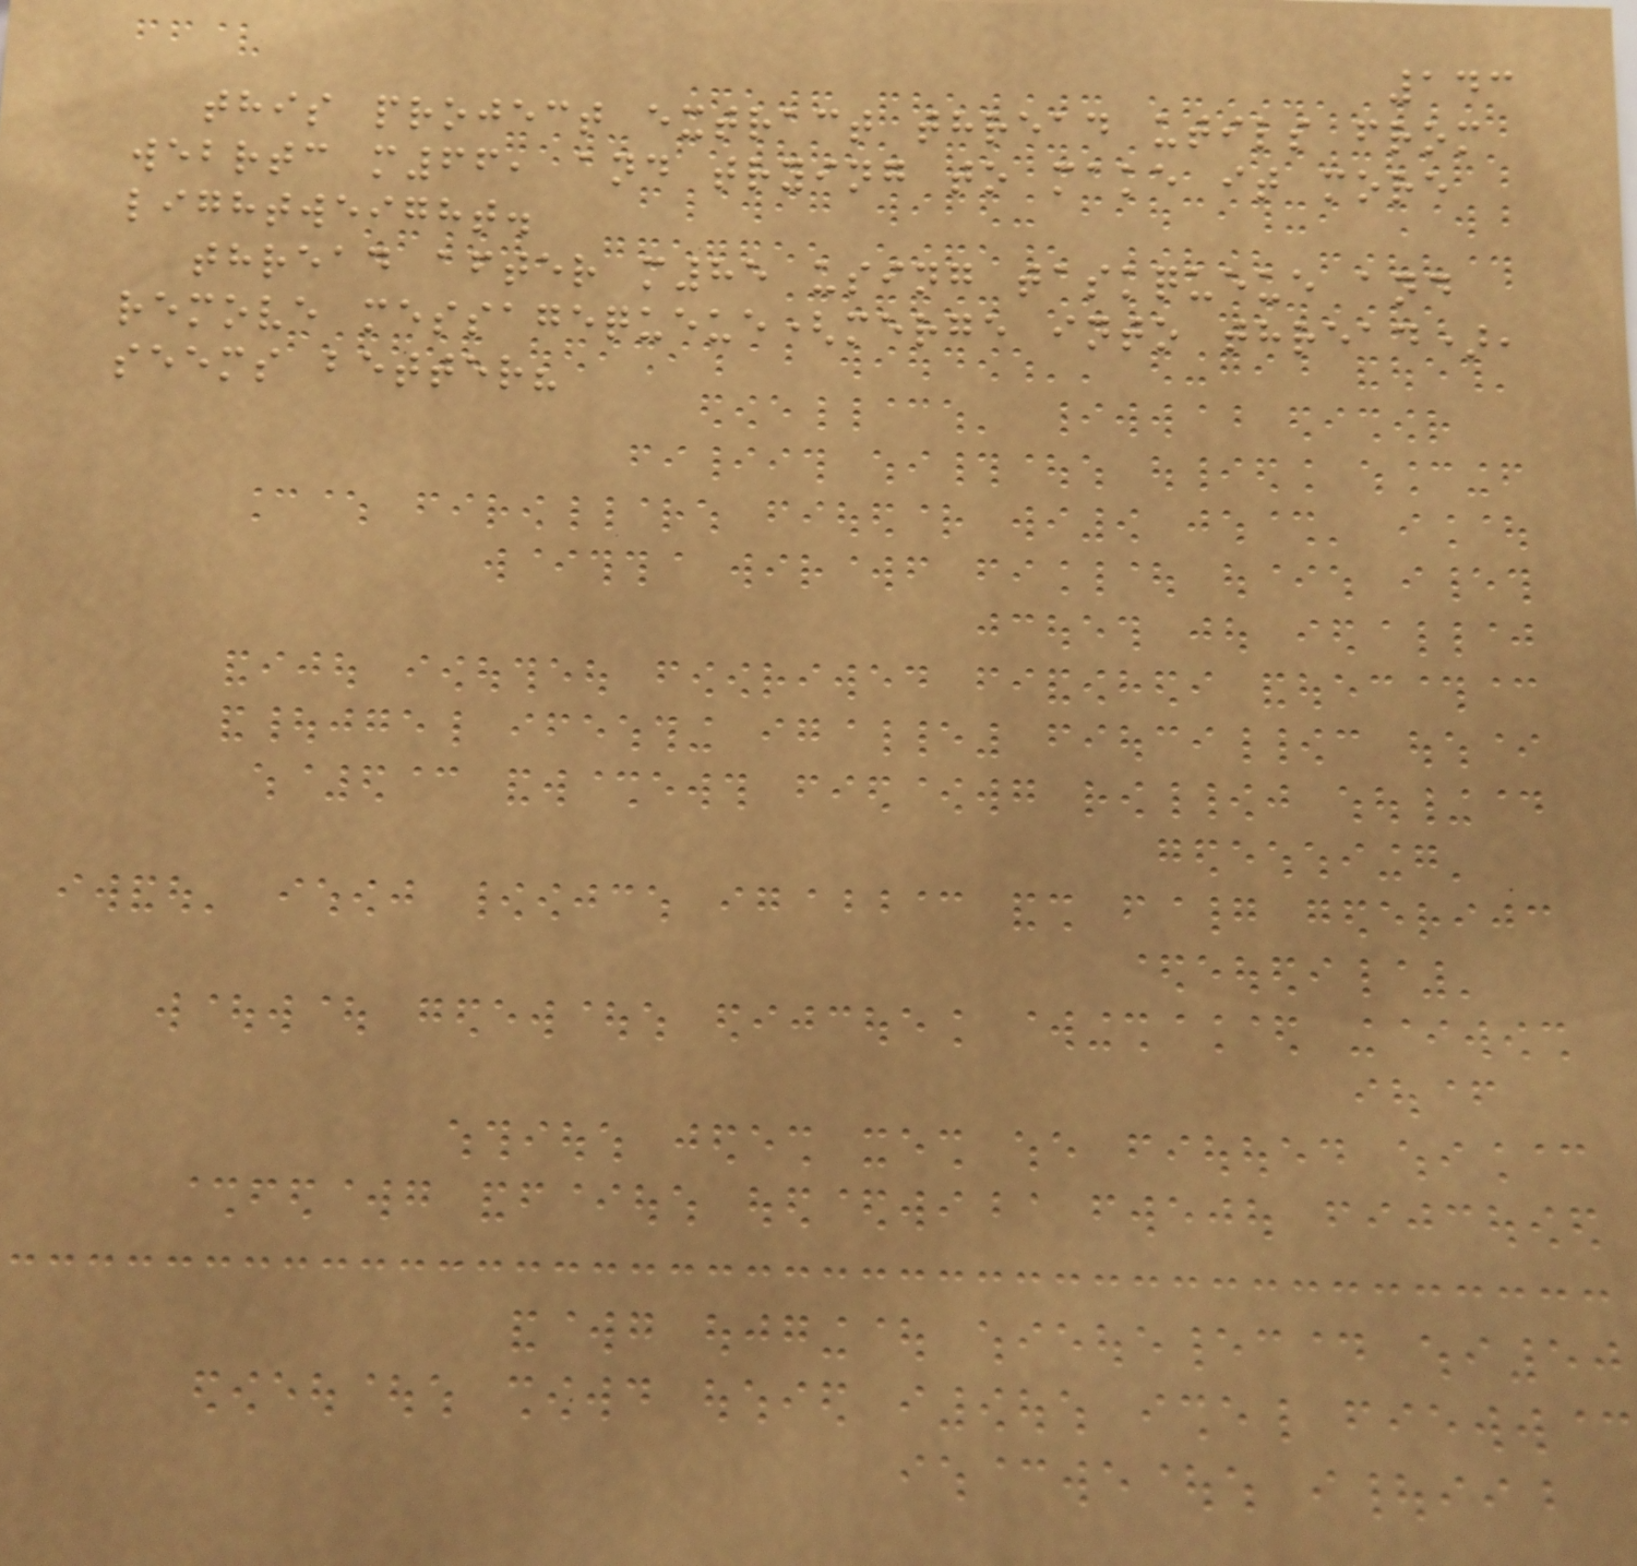143
this project extract thread utils from
webrtc m66, and trying to make it more
lightweight.
thread after m85 using taskqueue and
remove messagequeue(merge into thread),
seems better?
